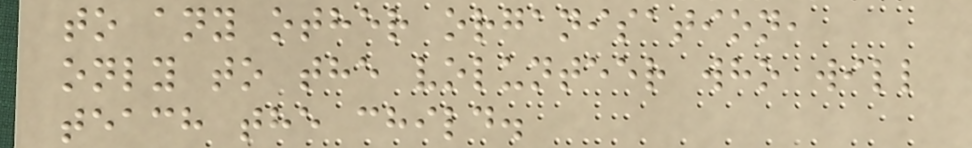to any other organisation,
only to the volunteer who will
teach the child.
